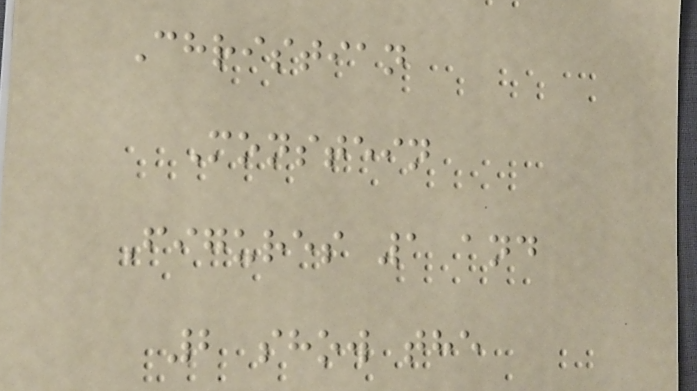Christian
Monstein
Figures 1 and
2 show the
